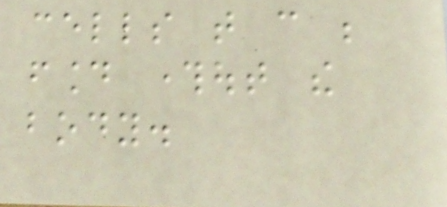cells that can be
found throughout the
body.
